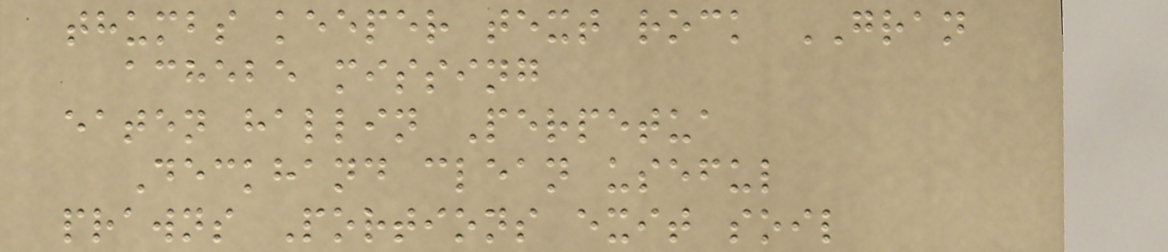thumbs keeper text rock GRAN
achebe missing
eaten hallin Perpetua
Deckhand clean useful
prawns Portions exit soil
